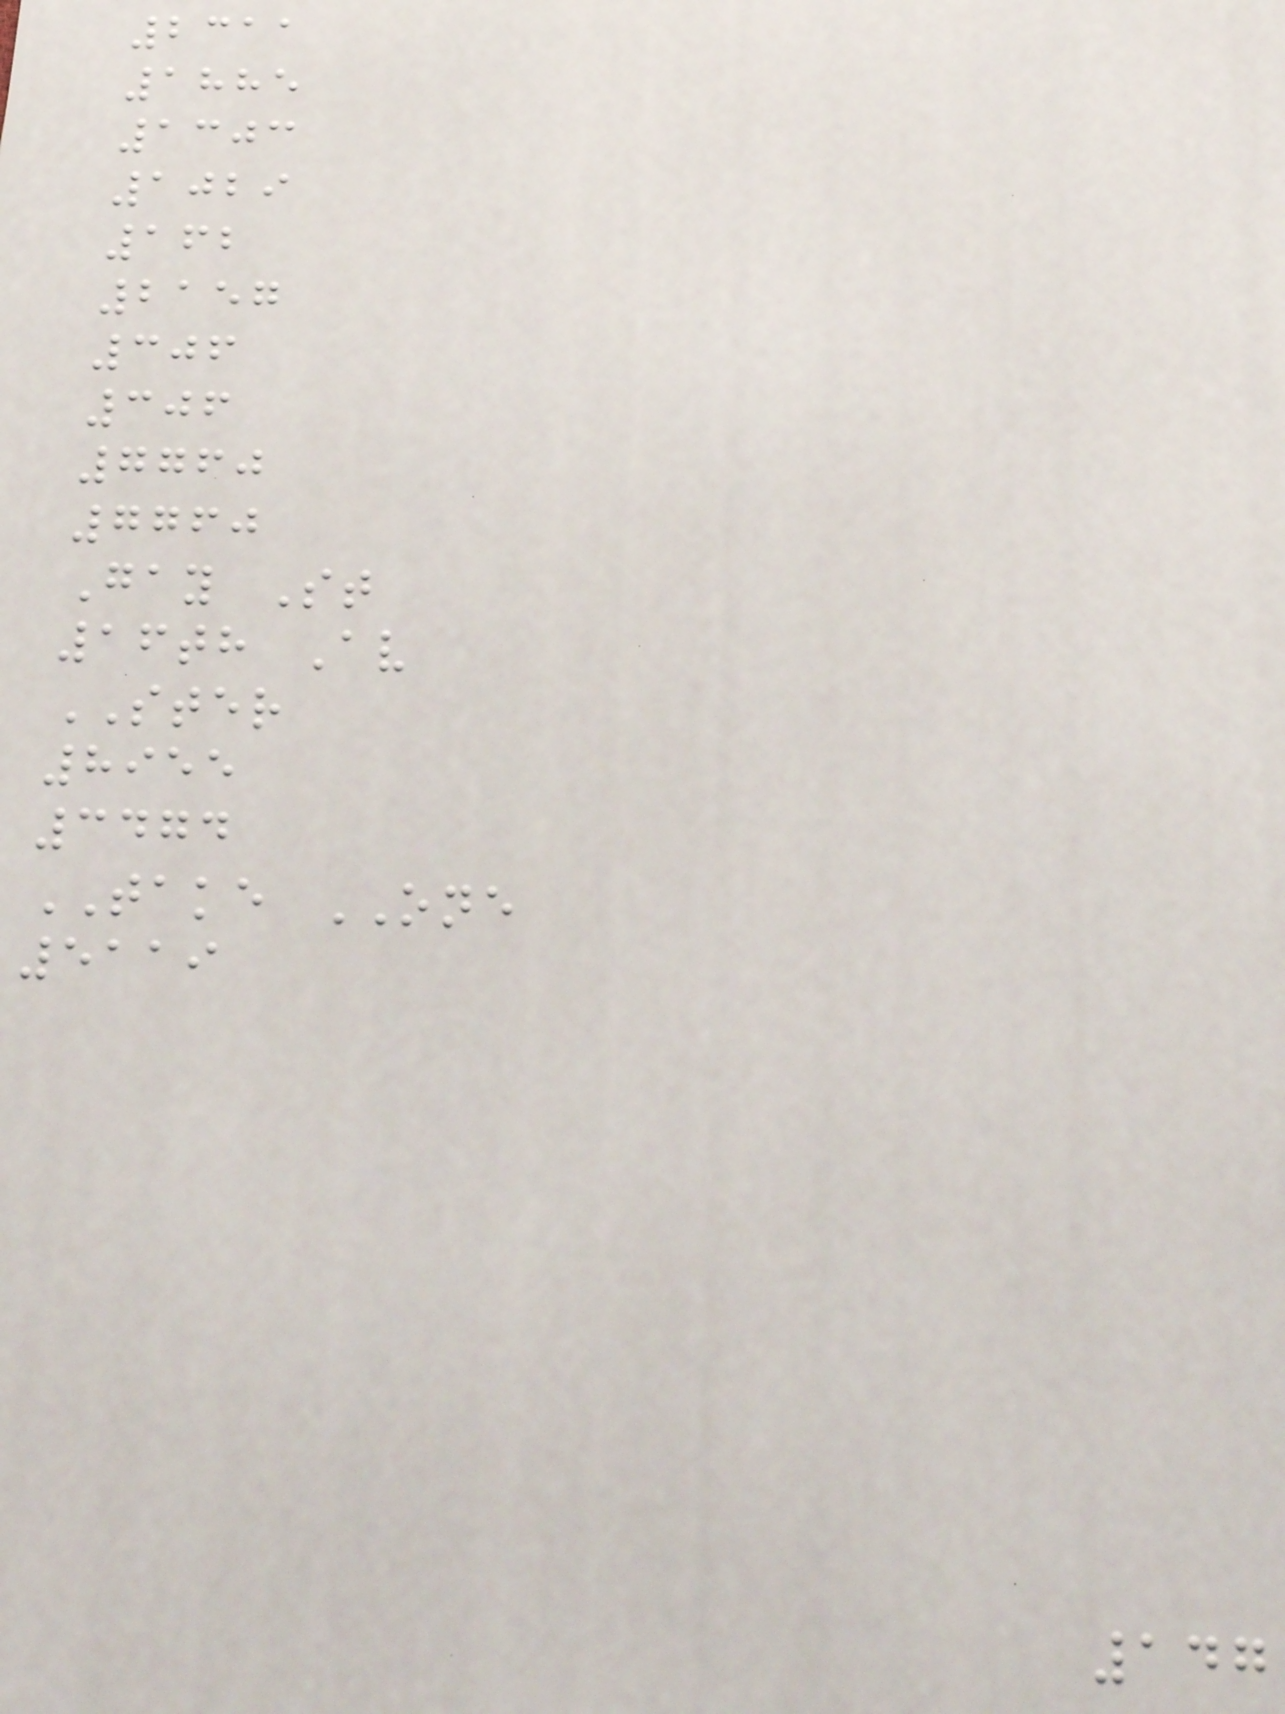2311
1885
1303
1029
162
2157
306
306
7760
7760
Gay St
16th Av
STER
8955
3474
TAKE ONE
5119
147
